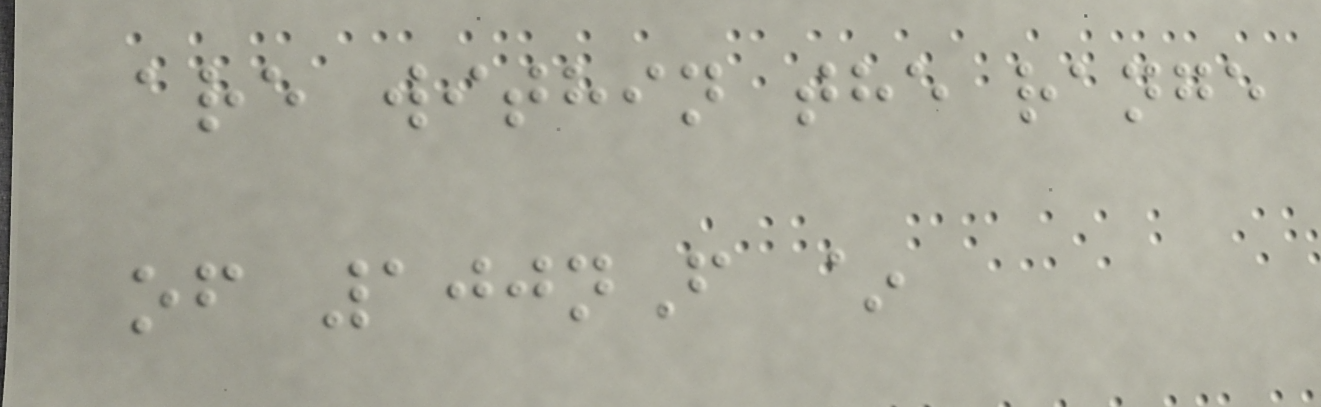are within the range
of 100nF ~
